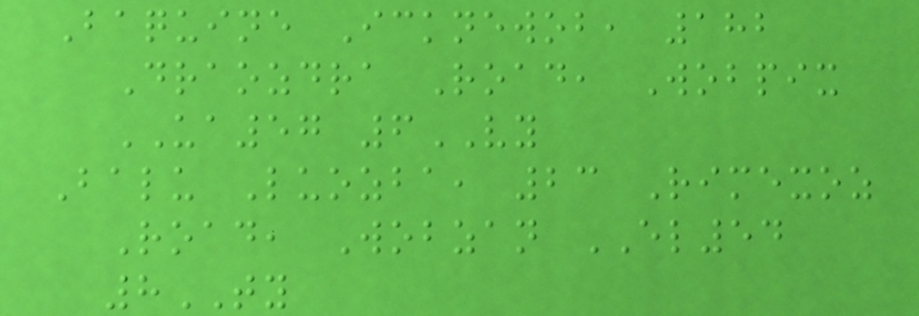Baquine Icknewob, 182
Draozdra Road, Wobpix
UA57 6VY
Balu Luozba, 23 Rimexoz
Road, Wobzan EL54
8TY
